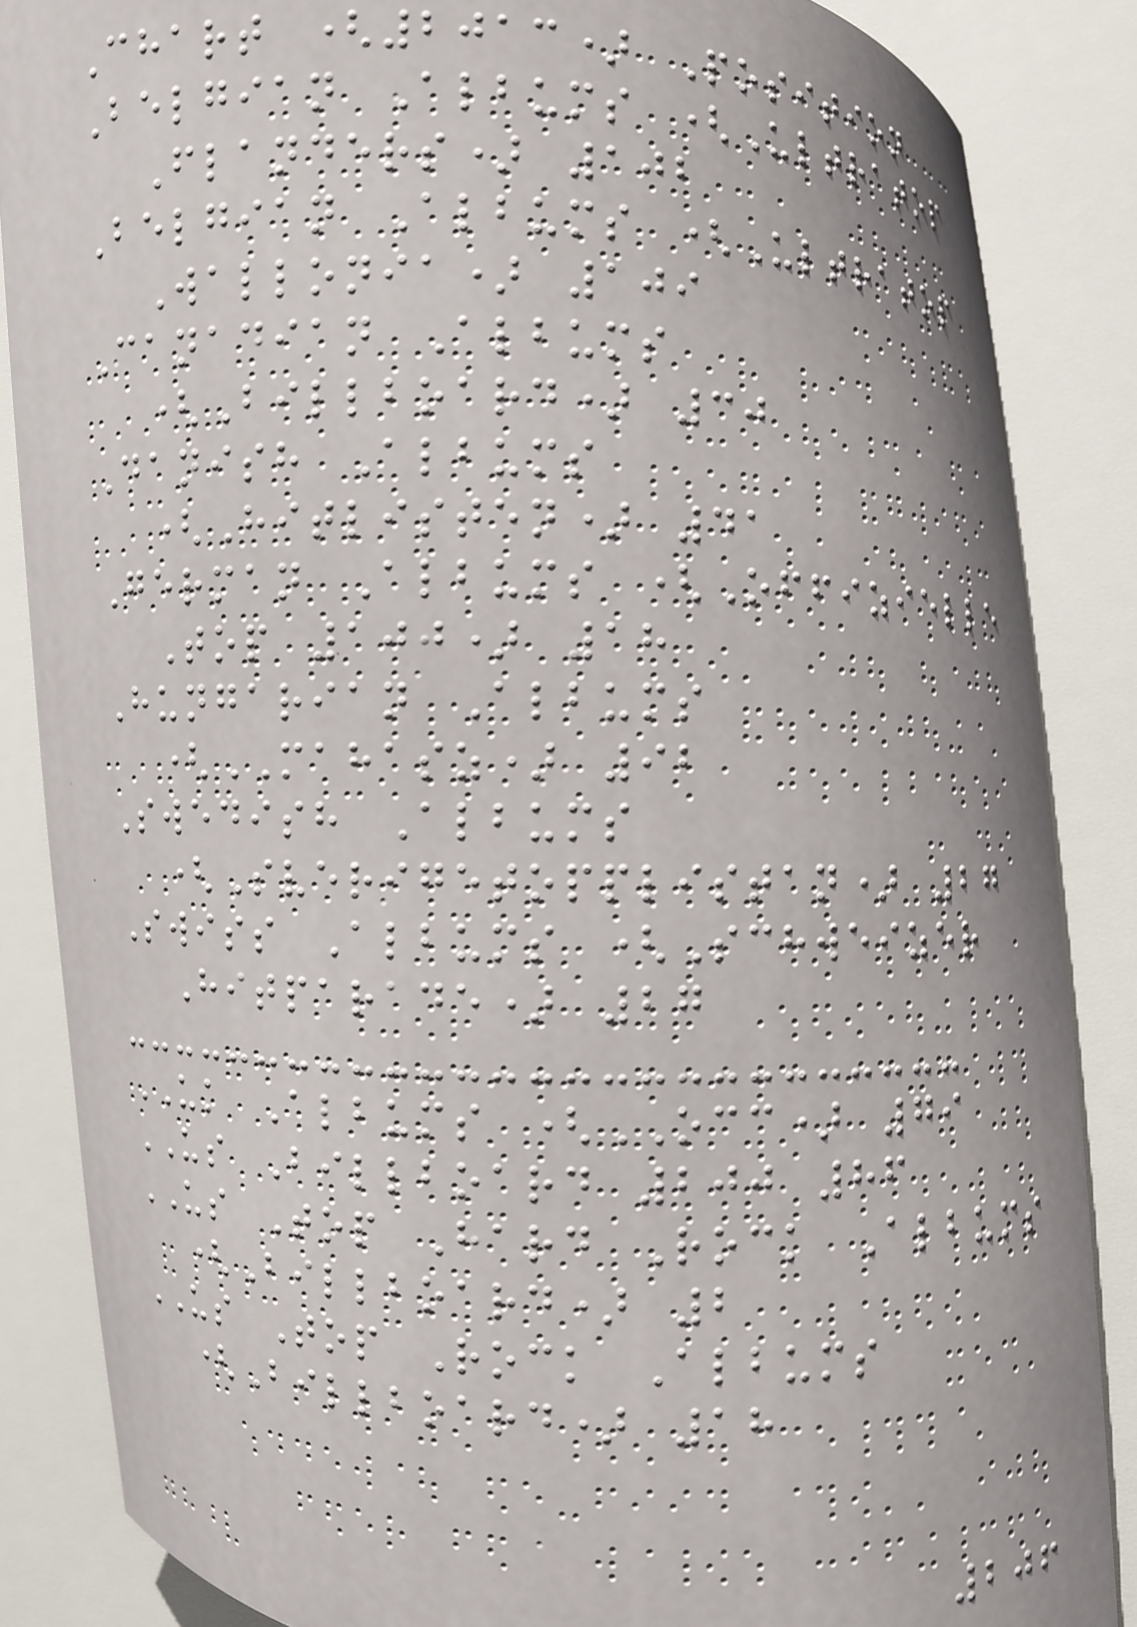Chart (2013) Position
Belgian Albums (Ultratop
Flanders) 102
Belgian Albums (Ultratop
Wallonia) 109
Canadian Albums
(Billboard) 30
Danish Albums
(Hitlisten) 41
German Albums (Offizielle
Top 100) 18
Hungarian Albums
(MAHASZ) 92
Swedish Albums
(Sverigetopplistan) 27
Swiss Albums (Schweizer
Hitparade) 27
UK Albums (OCC) 79
US Billboard 200 86
US Top Hard Rock Albums
(Billboard) 2
US Top Rock Albums
(Billboard) 18
206
